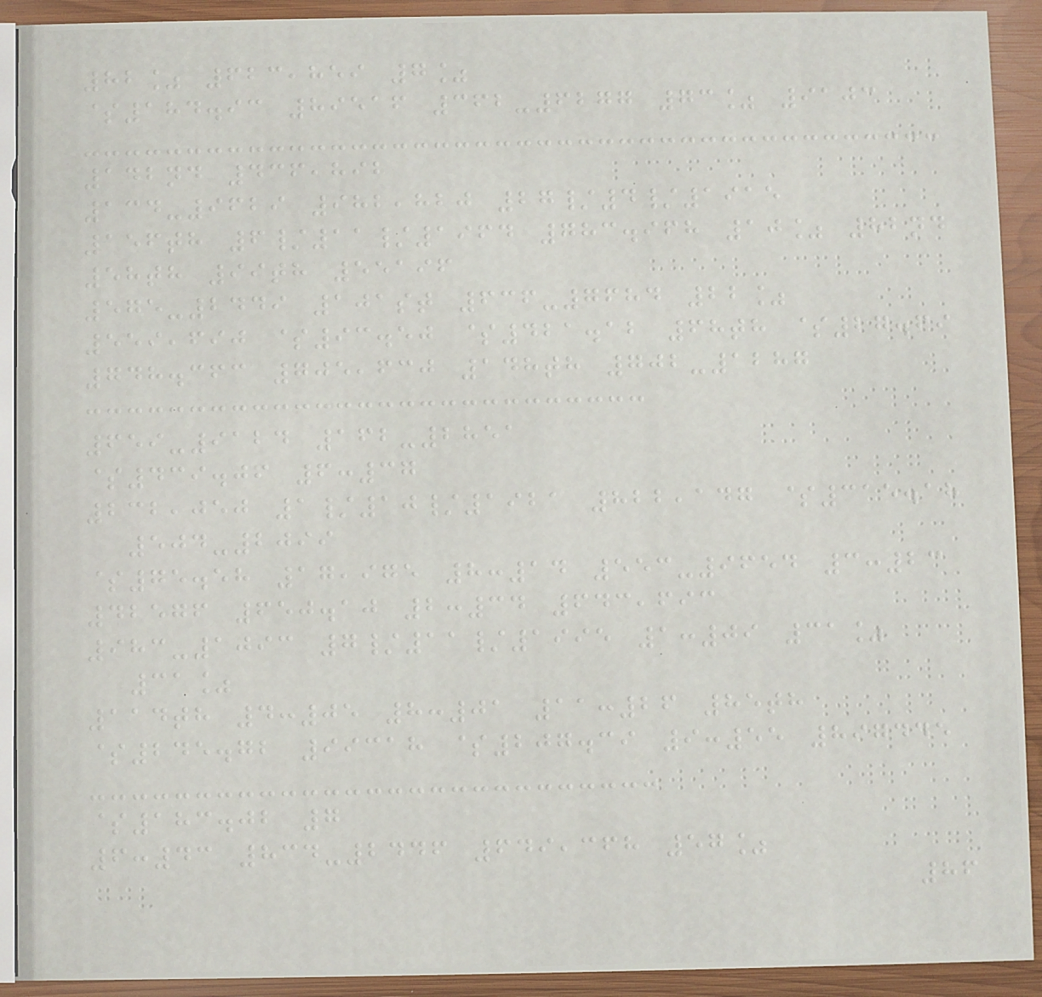82% 623,859 7%
$184.93 89516 362-6277 73% 9103
142nd 436,892
134-9629 982,820 27/4/1915
156th 6/11/1964 783.968 10% 82nd
58th 99th 55196
575-2449 101st 636-7684 22%
559,690 $93.50 $421.12 68th $27.69
748.363 705,630 148th 702-1287
659-9124 162-2851
$439.06 6:37
232,050 1/10/1921 822,147 $315.18
504-2099
$75.58 17,975 8:14 553-9654 3:23
42576 650.10 2:34 643,693
983-1093 7/11/1995 1:09 31%
31%
114th 4:05 8:01 11:26 85th
$245.72 99318 $207.39 9:55 897445
$183.02 7
6:43 834-2446 649,368 57%
86
